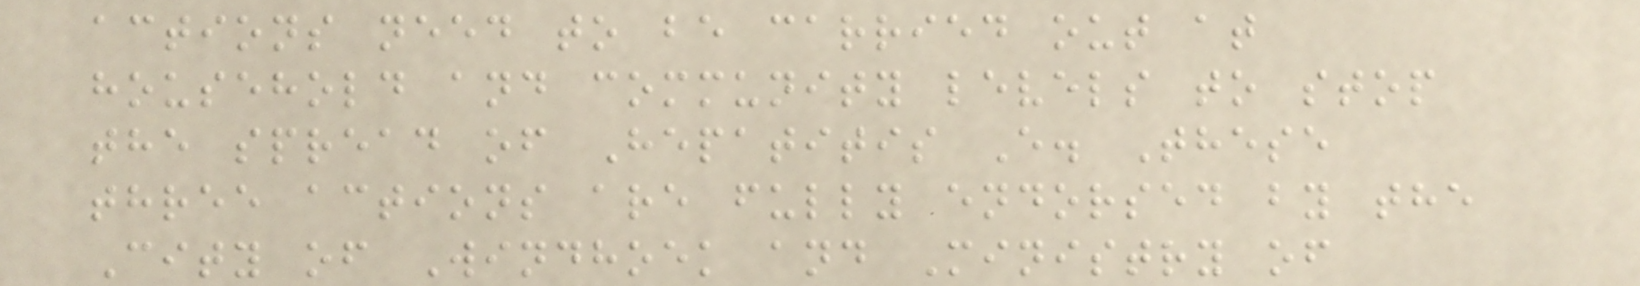actions need to be carried out at
household and community levels to stop
the spread of Hepatitis E. These
three actions are fully endorsed by the
City of Windhoek and Ministry of
